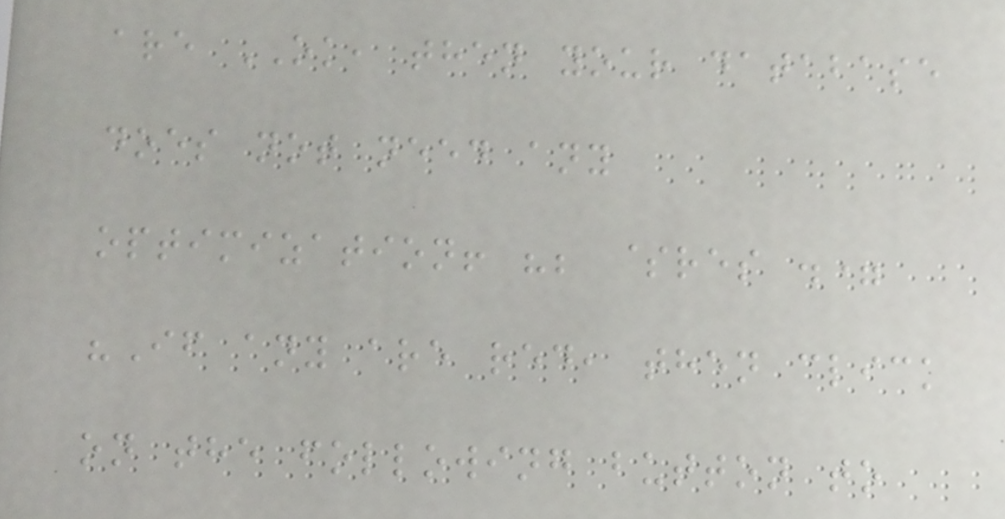are OK, then your database
does not need any
optimization! "; $res .=
"If any are red, then click
on the following button to
